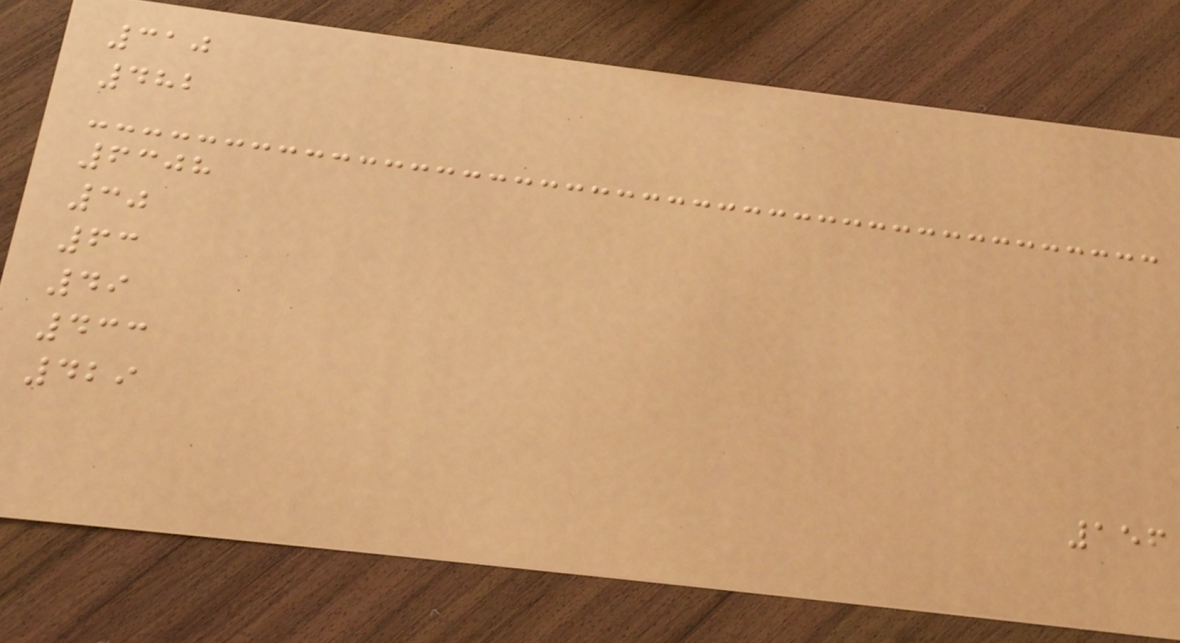310
482
6308
30
63
49
433
429
156
